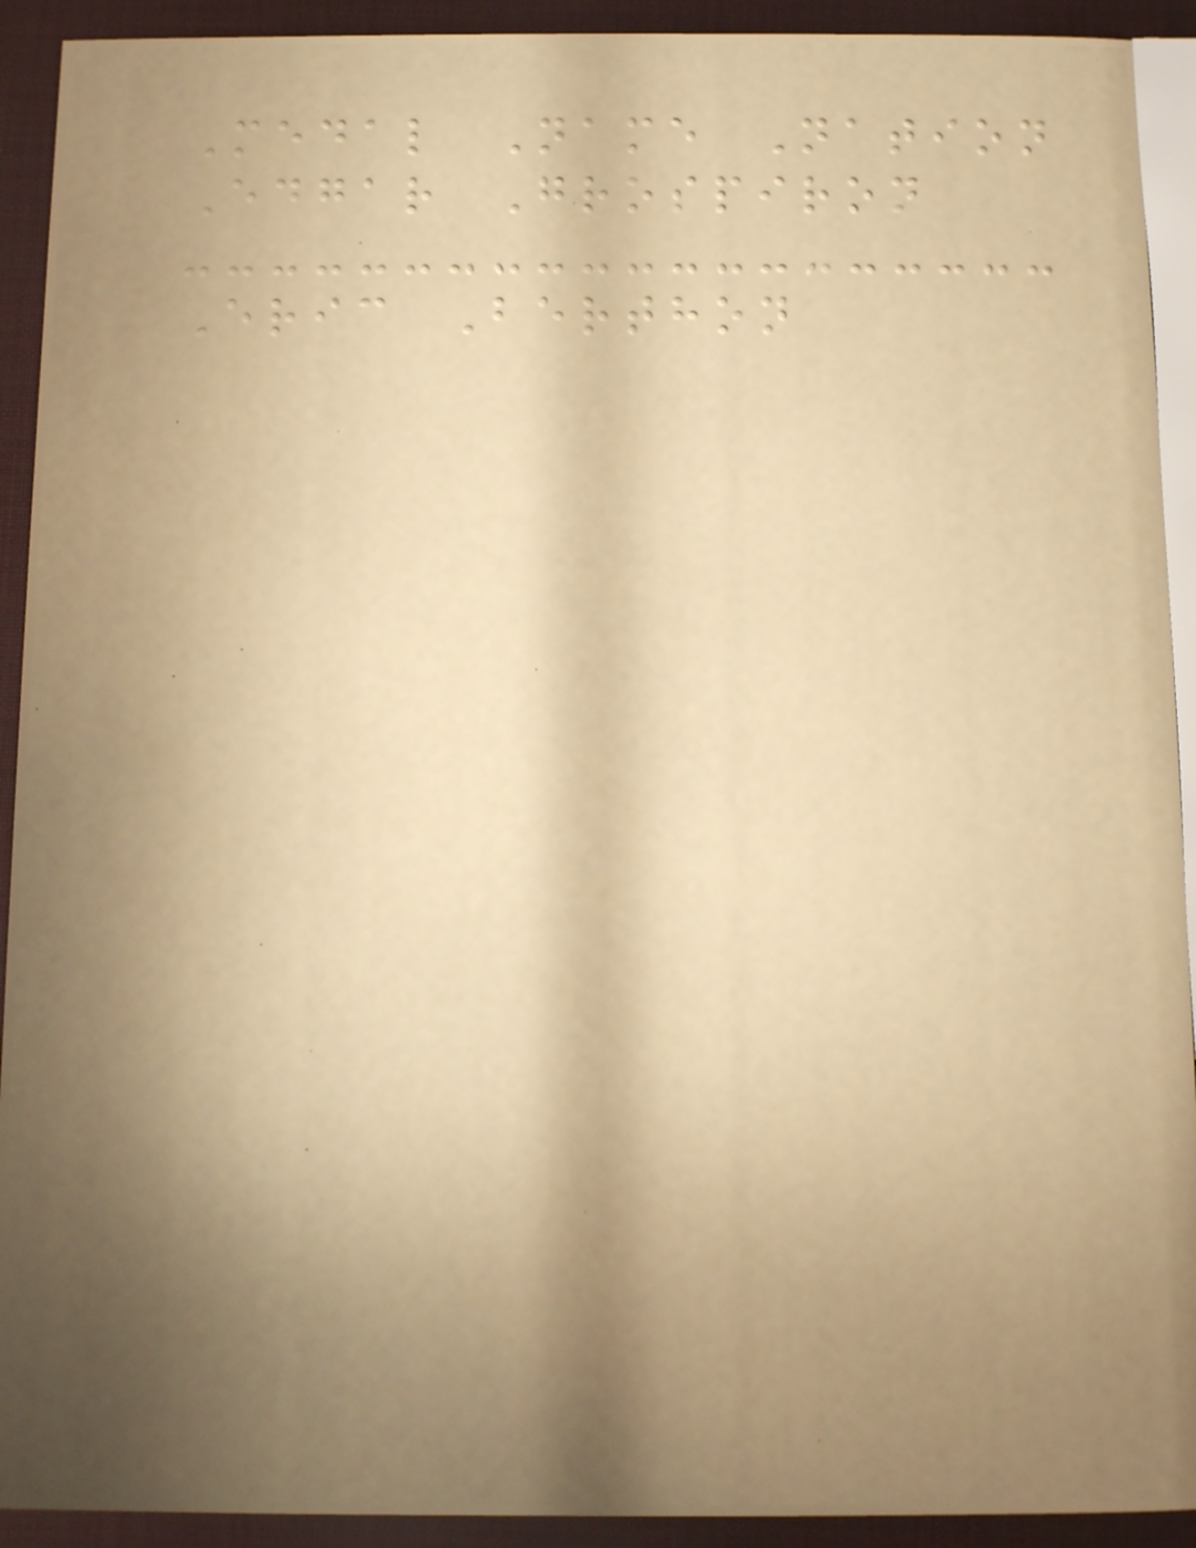Medal Name Nation
Edgar Grospiron
Eric Berthon
